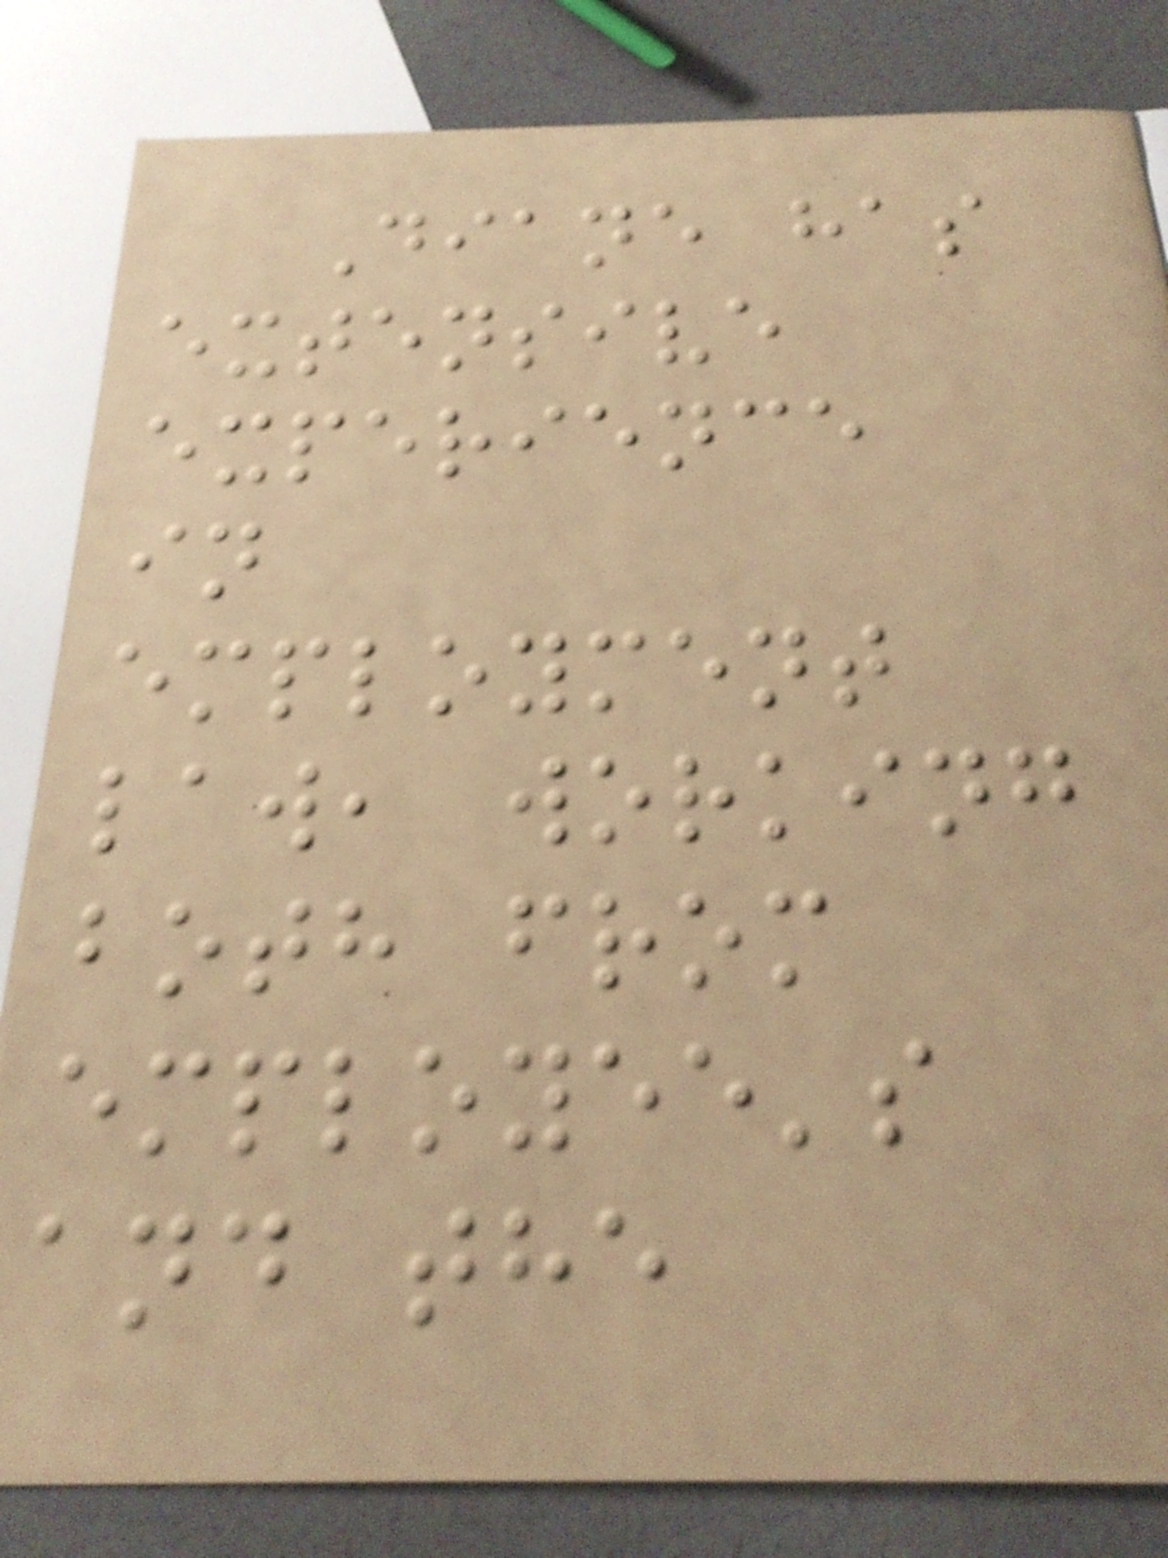Diane has
extensive
experience
in
employment
law, working
both from
employee's
and the
